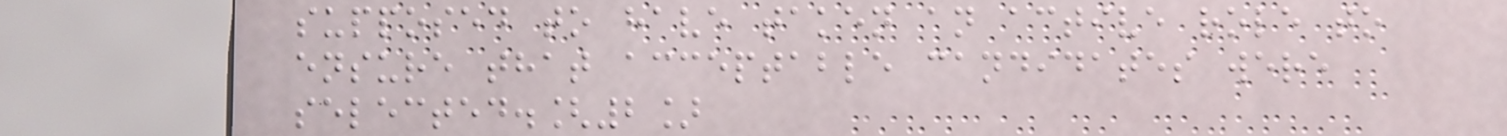supposed to have taken an active role to
ensure that acceptable candidates were
selected.[2]
